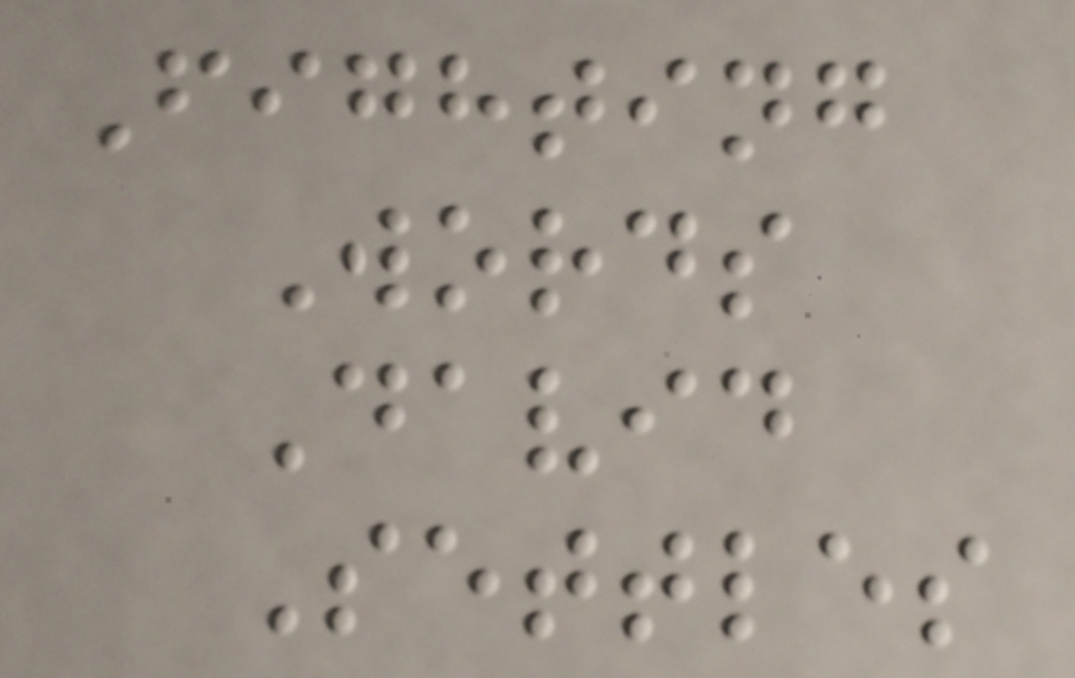Fighting
Words
David
Settles
